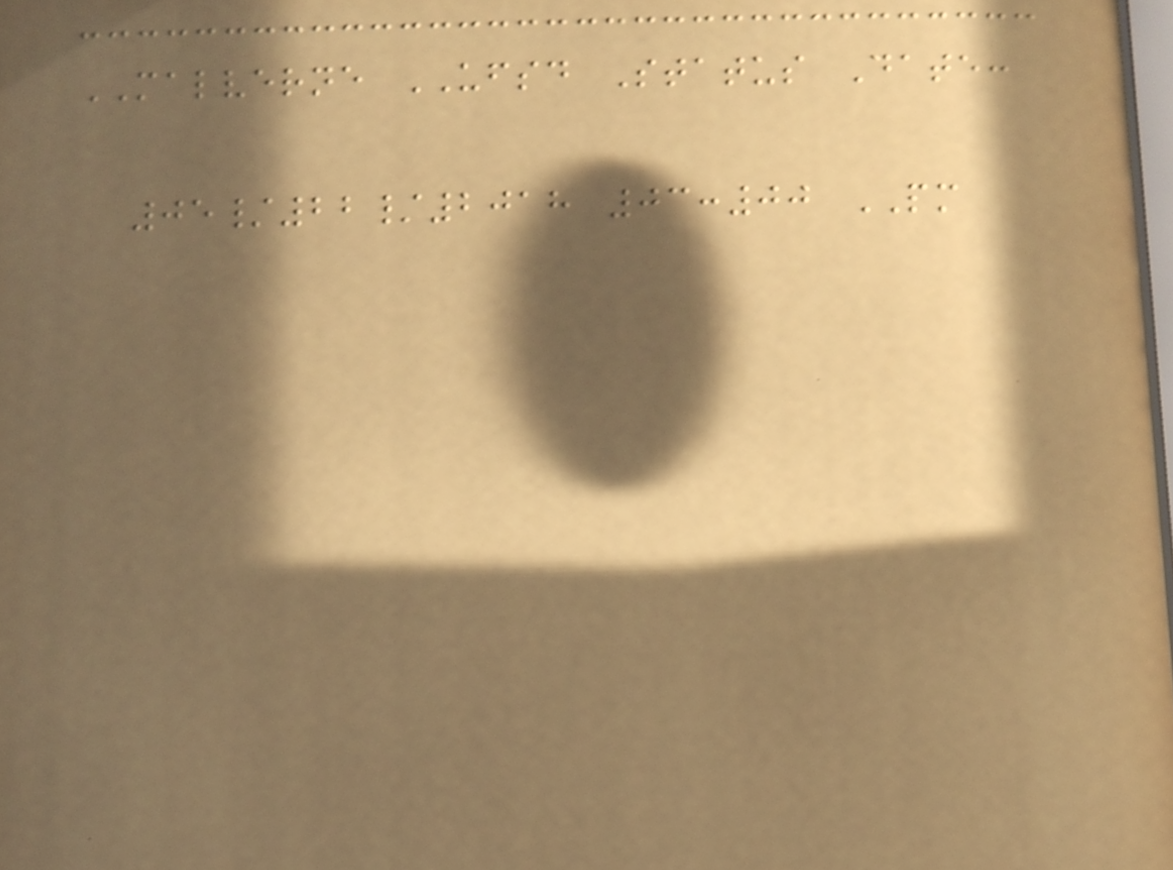MALVERNE UFSD Status Date:
05/22/2018 03:00 PM
